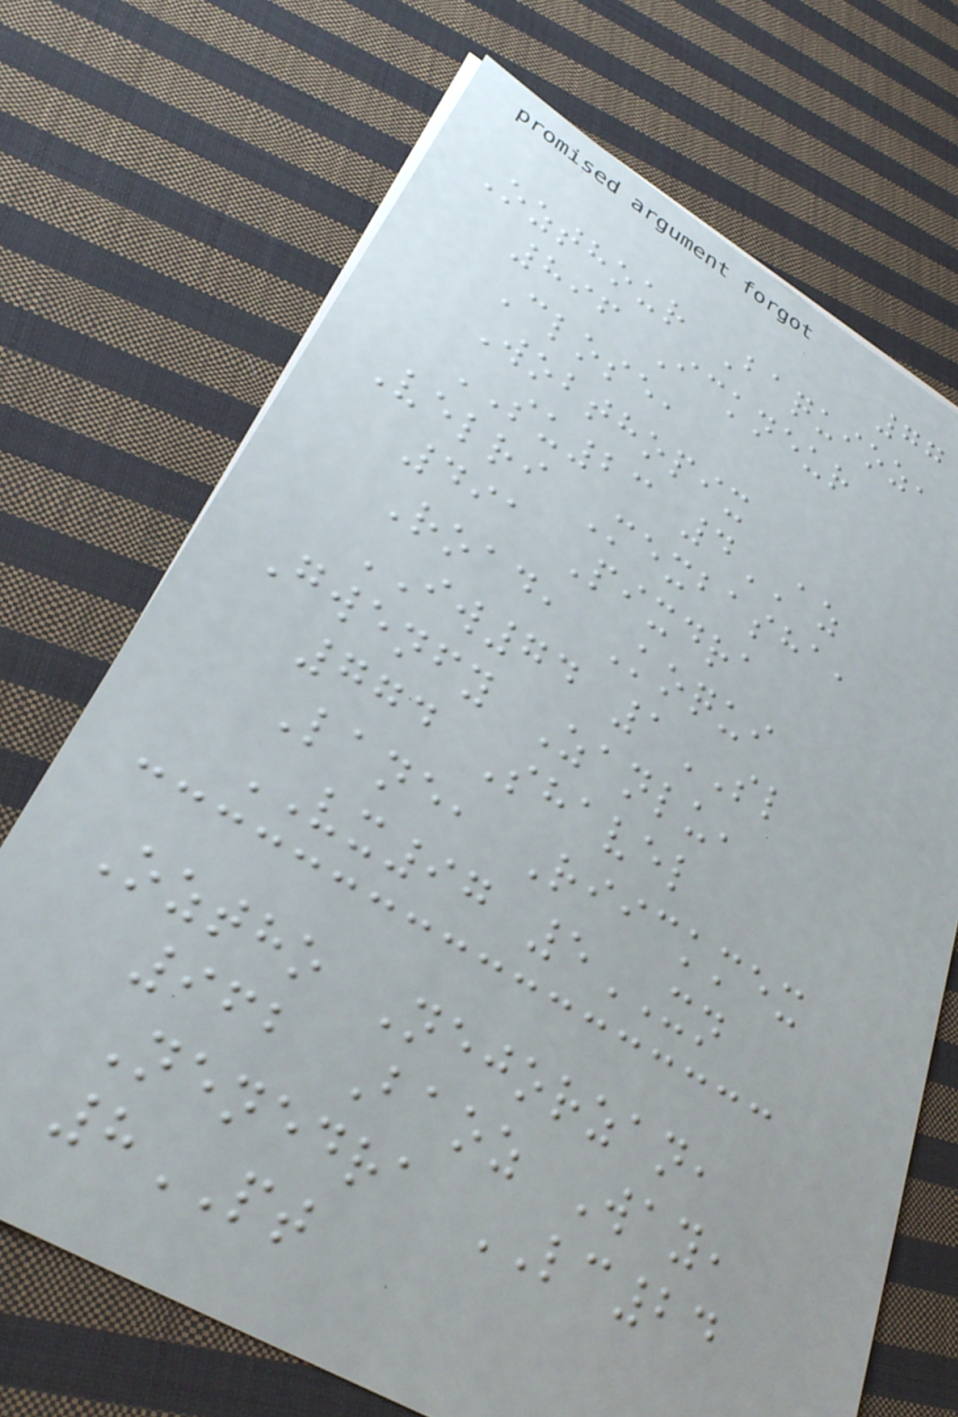77
Ozthour Baquioz,
896 Ickneur
Close,
Wobthopix
SU23 4AZ
Velri Mexbasha,
491 Pixdra
Road, Koqui
IW74 1SL
Gwenfy Zanlu,
774 Shavel
Lane, Riickmex
VX97 5XN
Oztho Nejorzan,
962 Baoz Way,
Nenedra LC24
8PT
